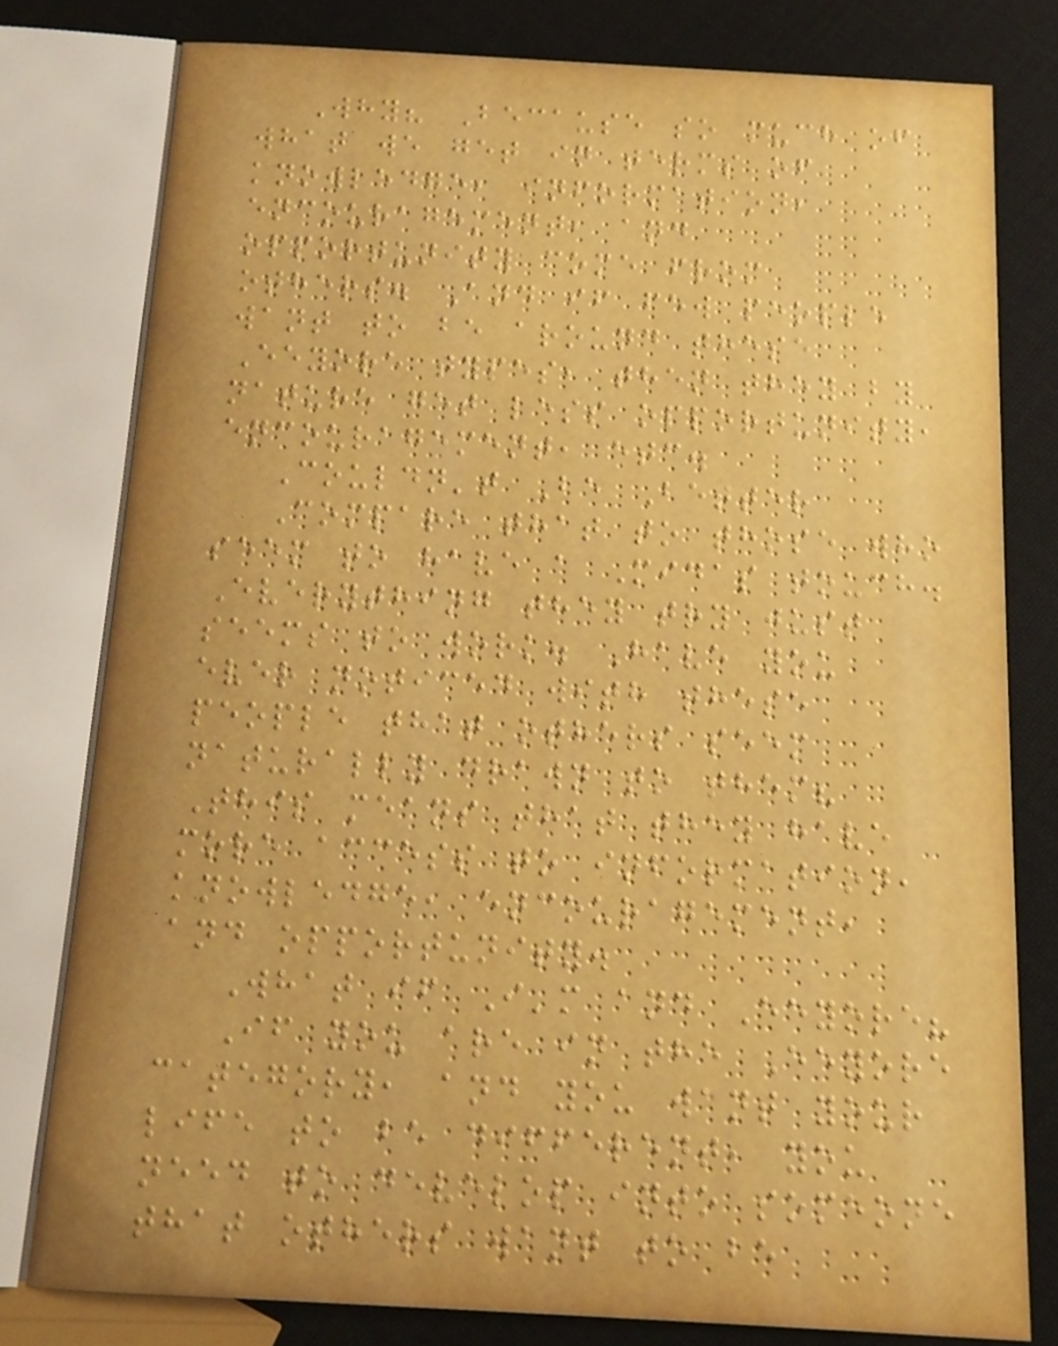Why? Because so much of
what we get in terms of
knowledge, information,
encouragement, and
opportunity come from
others. And if few people
want to be around these
Eeyore types, then they by
nature get less opportunity,
encouragement, etc.
Couldn't Be Better
Compare that to those who
seem to have a Midas touch.
Everything they try just
seems to work. Have you
ever noticed with these
people that others seem
naturally drawn to them?
This means that they have
more access to information,
knowledge, encouragement,
and opportunity.
What if I'm and Eeyore?
If you are in the Eeyore
category, and you want your
life to be different, you
need to develop into someone
that others want to be
